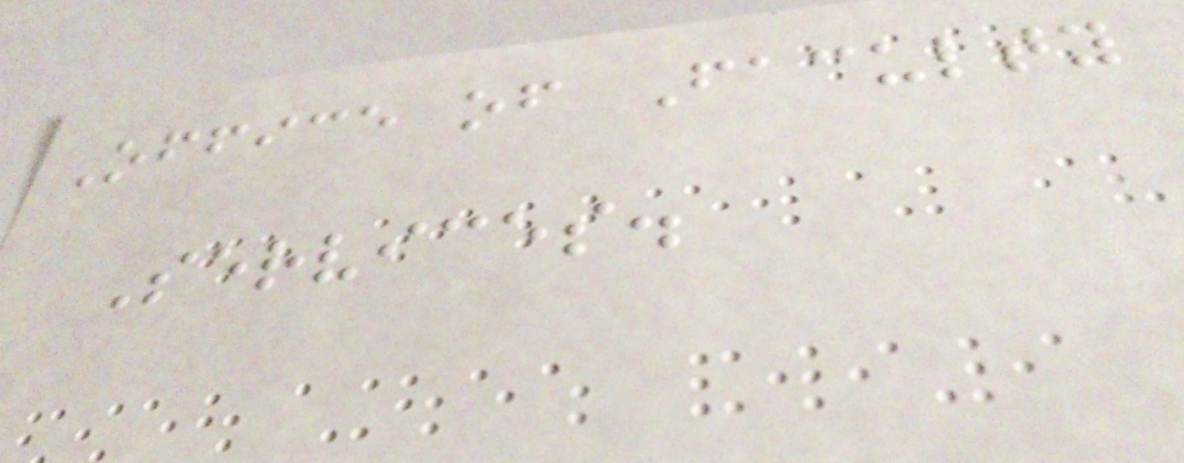Office of Faculty
Services.
